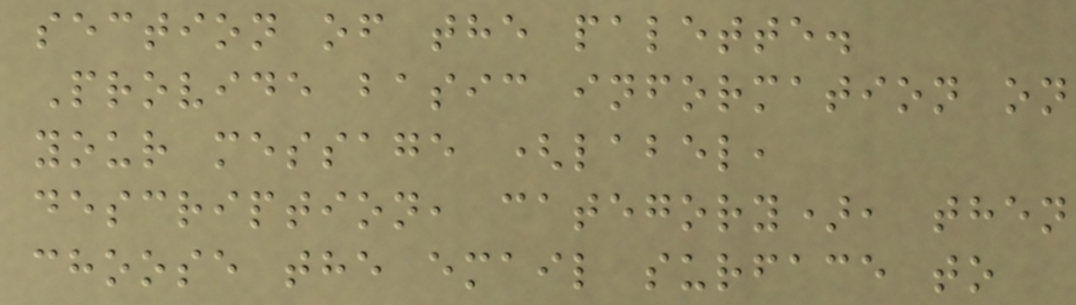section of the palette.
Provide basic information on
your message (label,
description, category), then
choose the email surface to
